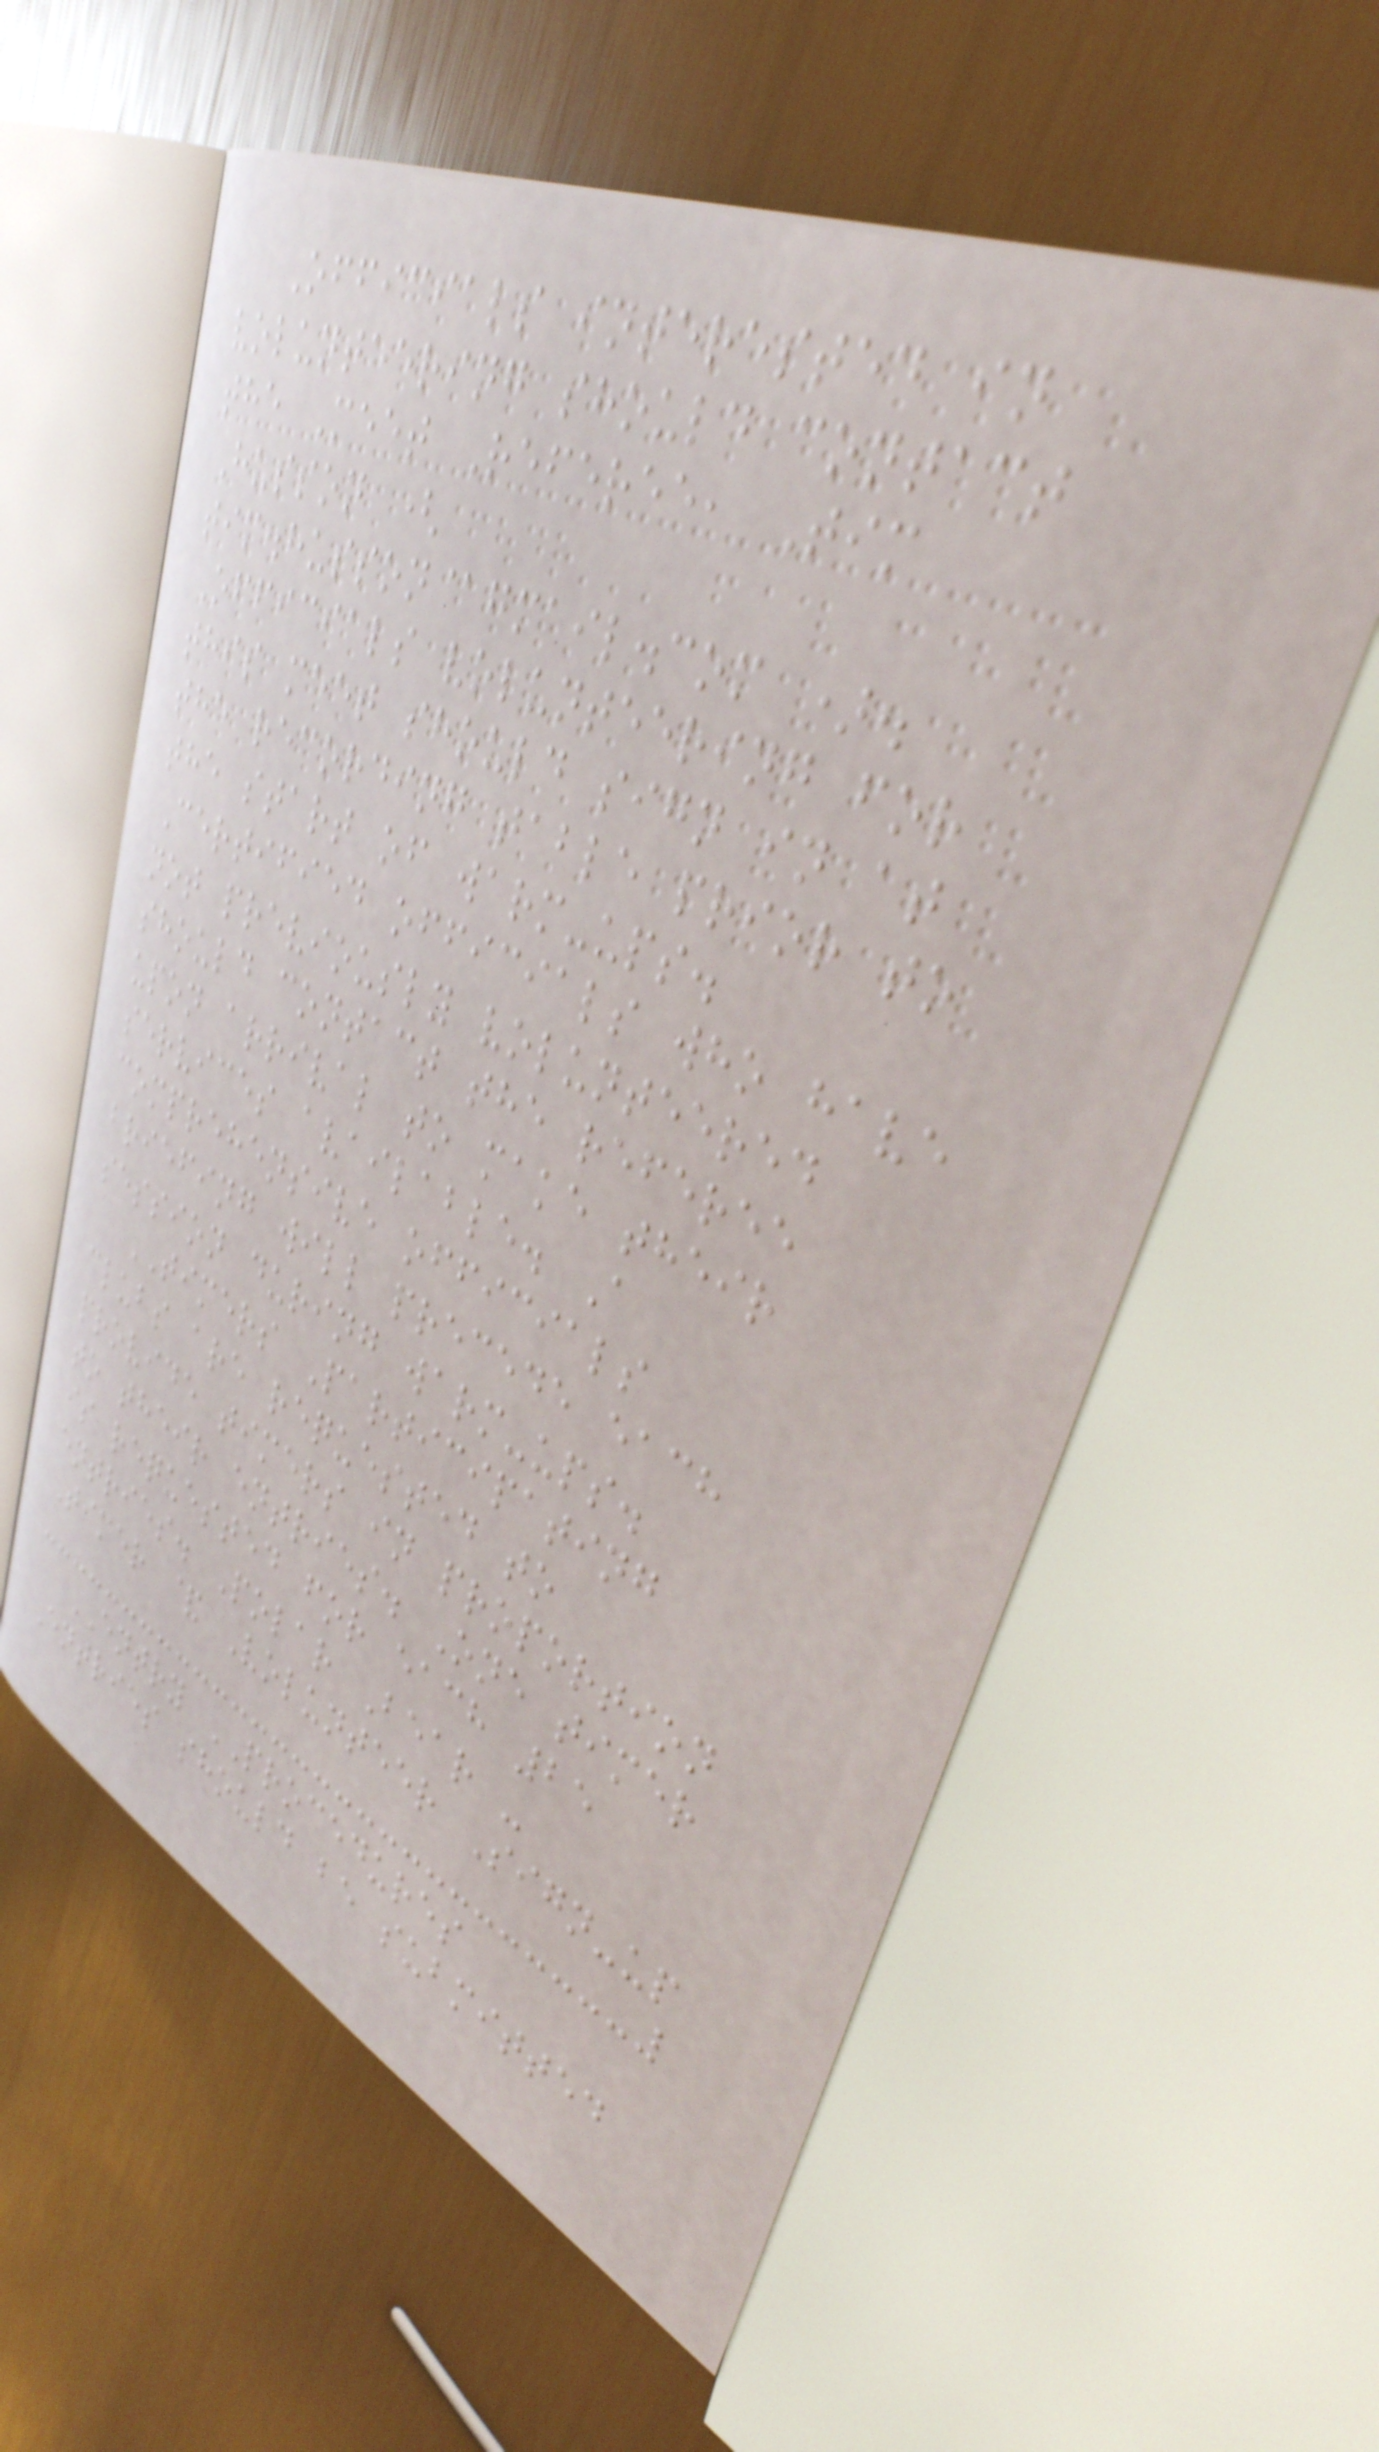Officials interested in
volunteering should contact
the Meet Referee, Tim
Husson (
tim.husson@gmail.com ).
Officials volunteering for
this meet should sign in at
the recording table prior to
the start of warm-ups.
Certified officials who have
not previously volunteered
should contact the referee
upon arrival to make their
services available. A
comprehensive officials
briefing will precede each
session during warm-ups.
TIMERS Participating
clubs are requested to
provide timers in proportion
to their entries. One timer
is requested for each 25
entries. Polar Bear -
Timer & Volunteer Sign-up
ENTRY PROCEDURES
Entries should be submitted
